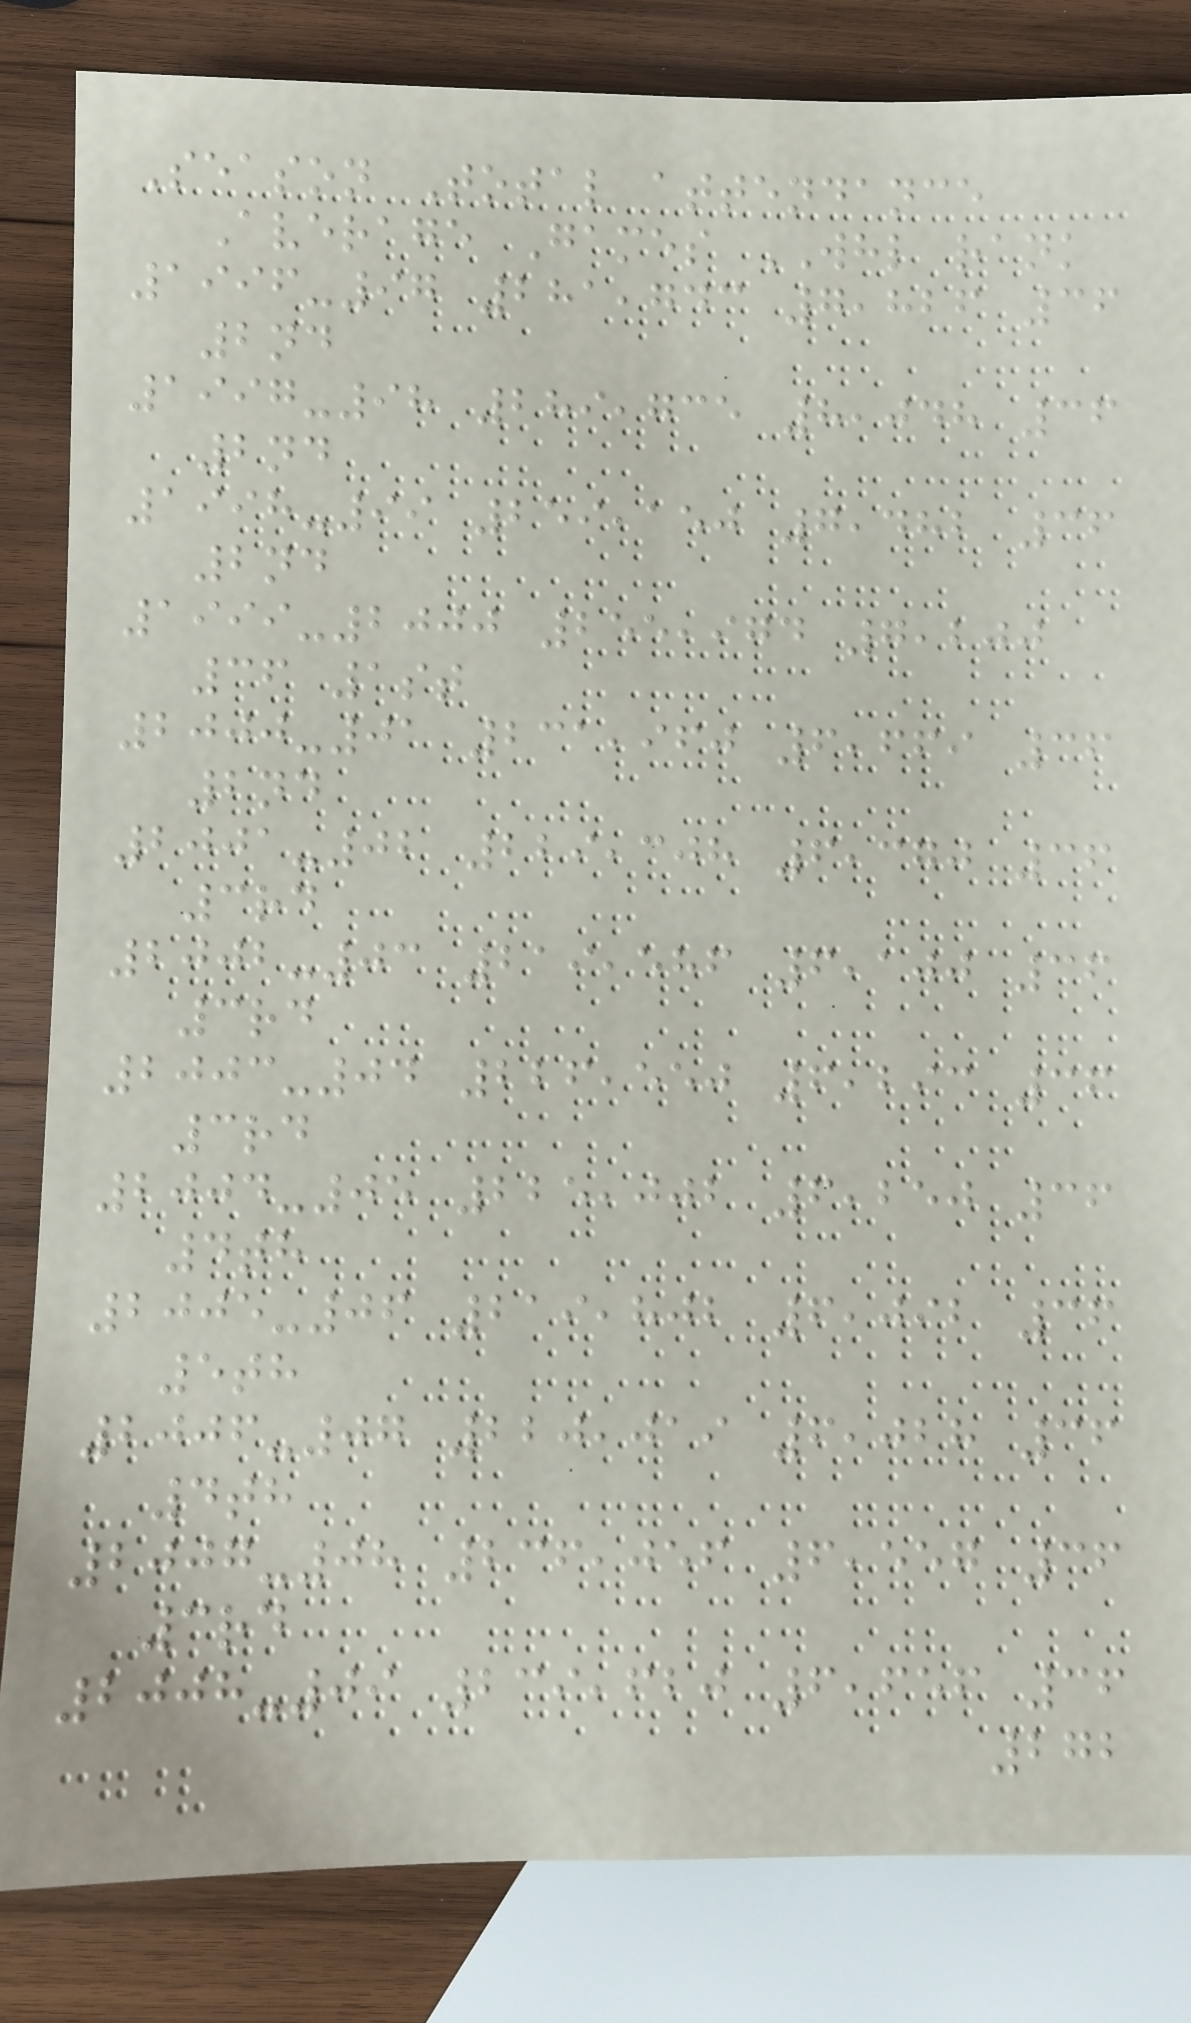Season Total attendance
Average Games WHL rank
1996-97 281,743 7,826 36
2nd
1997-98 289,735 8,048 36
2nd
1998-99 259,150 7,482 36
2nd
1999-2000 255,974 7,200
36 1st
2000-01 231,960 6,669 36
2nd
2001-02 229,308 6,370 36
3rd
2002-03 219,586 6,100 36
3rd
2003-04 226,550 6,293 36
3rd
2004-05 225,002 6,250 36
4th
2005-06 219,802 6,092 36
5th
2006-07 220,019 6,028 36
4th
2007-08 236,056 6,557 36
3rd
2008-09 239,620 6,656 36
272
